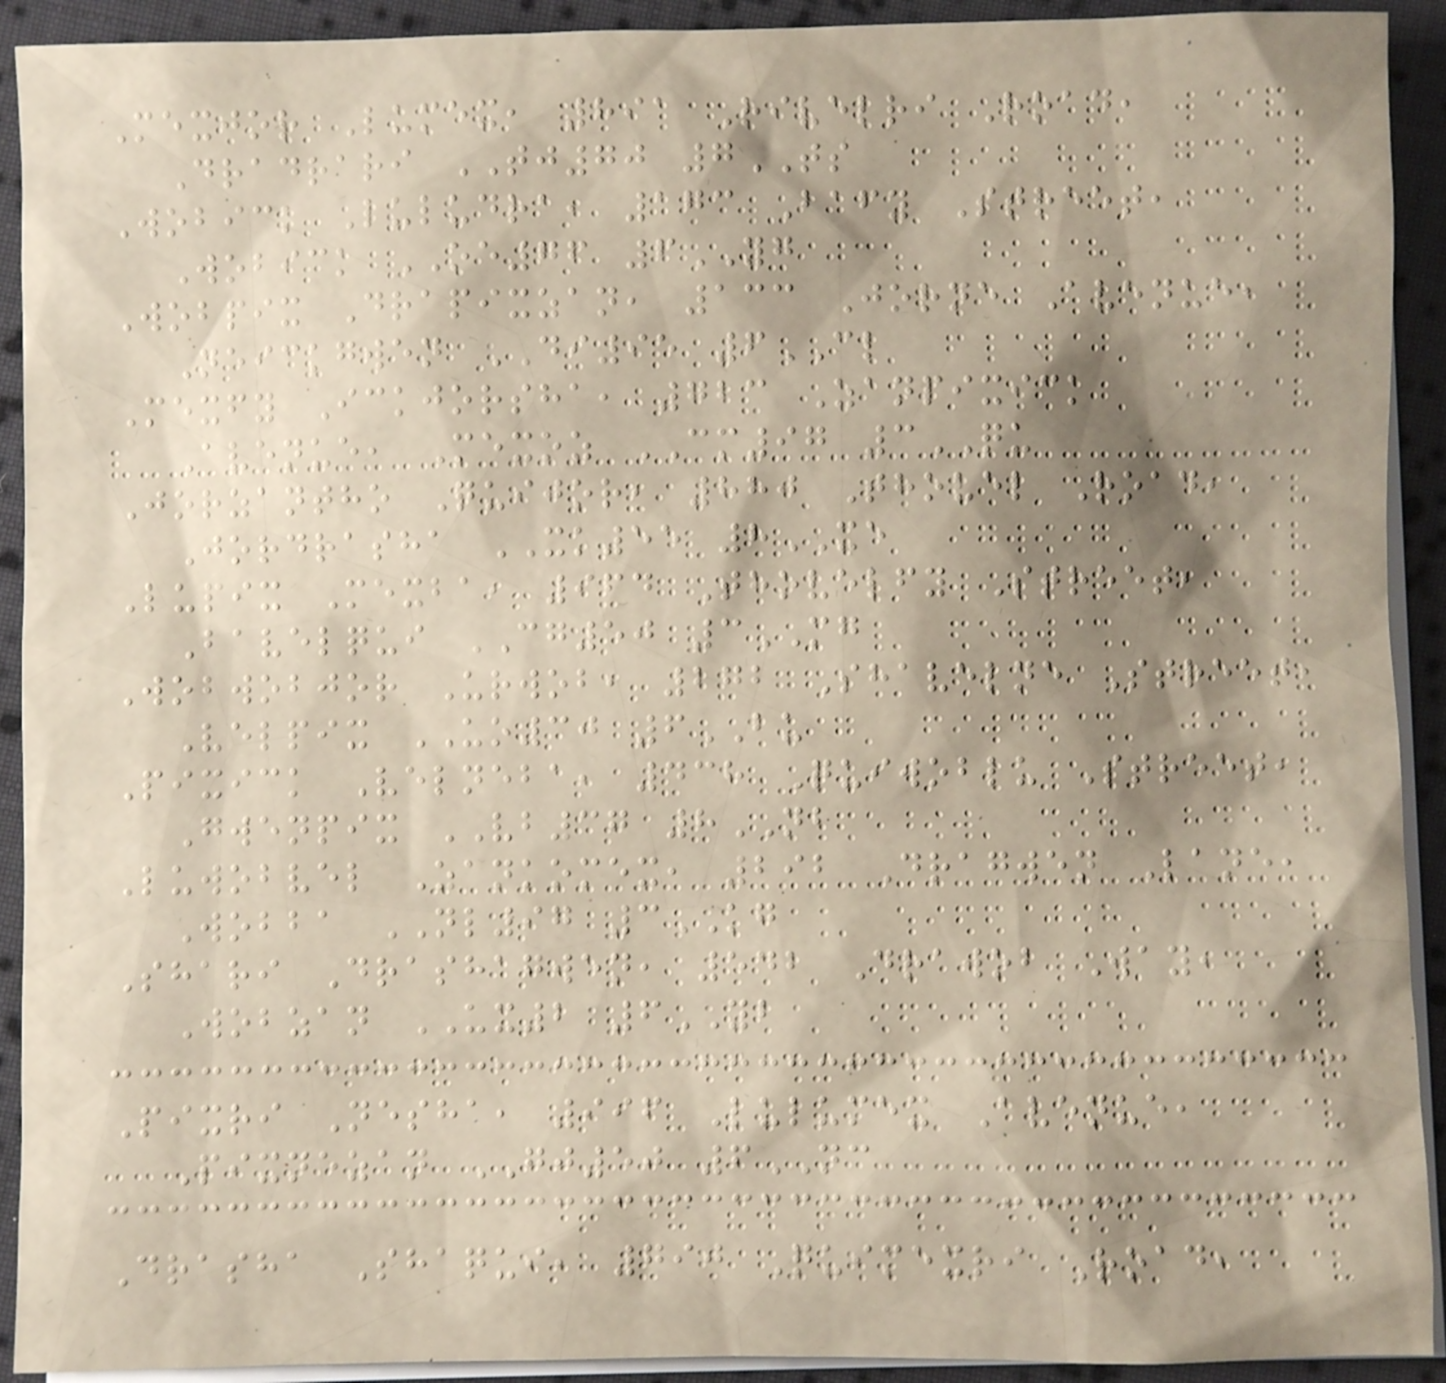Mexjor Lumex, 891 Rivelri Road,
Dradrari TJ70 7TS
Wobick Luludra, 173 Bafy Street,
Wobick OE76 6YG
Wobpix Drapixzan, 133 Jorne Avenue,
Neickgwen DI95 6CL
Mexfy Ickjorsha, 723 Zanpixick
Avenue, Mexoz CM97 3QU
Jorzantho Quijor, 880 Thovel Road,
Jordrasha XK55 8XE
Lupix Mexba, 964 Thovelfy Street,
Bavelqui CG50 3MG
Wobwobjor Urwob, 272 Shavelne Street,
Velpix UO30 6BU
Pixick Velneba, 438 Quiwoblu Street,
Gwenpix VB37 8NB
Luwobvel Zankomex, 292 Dragwen Lane,
Wobba NL97 3KG
Shari Drashagwen, 542 Drawob Way,
Wobzan UX2 6YB
Pixri Nesha, 996 Lulumex Avenue,
Pixnezan GJ50 6NC
Drasha Shaqui, 790 Quimexri Road,
